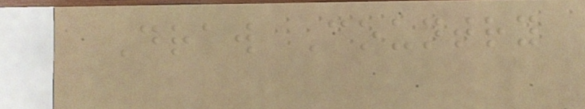Draw Country
